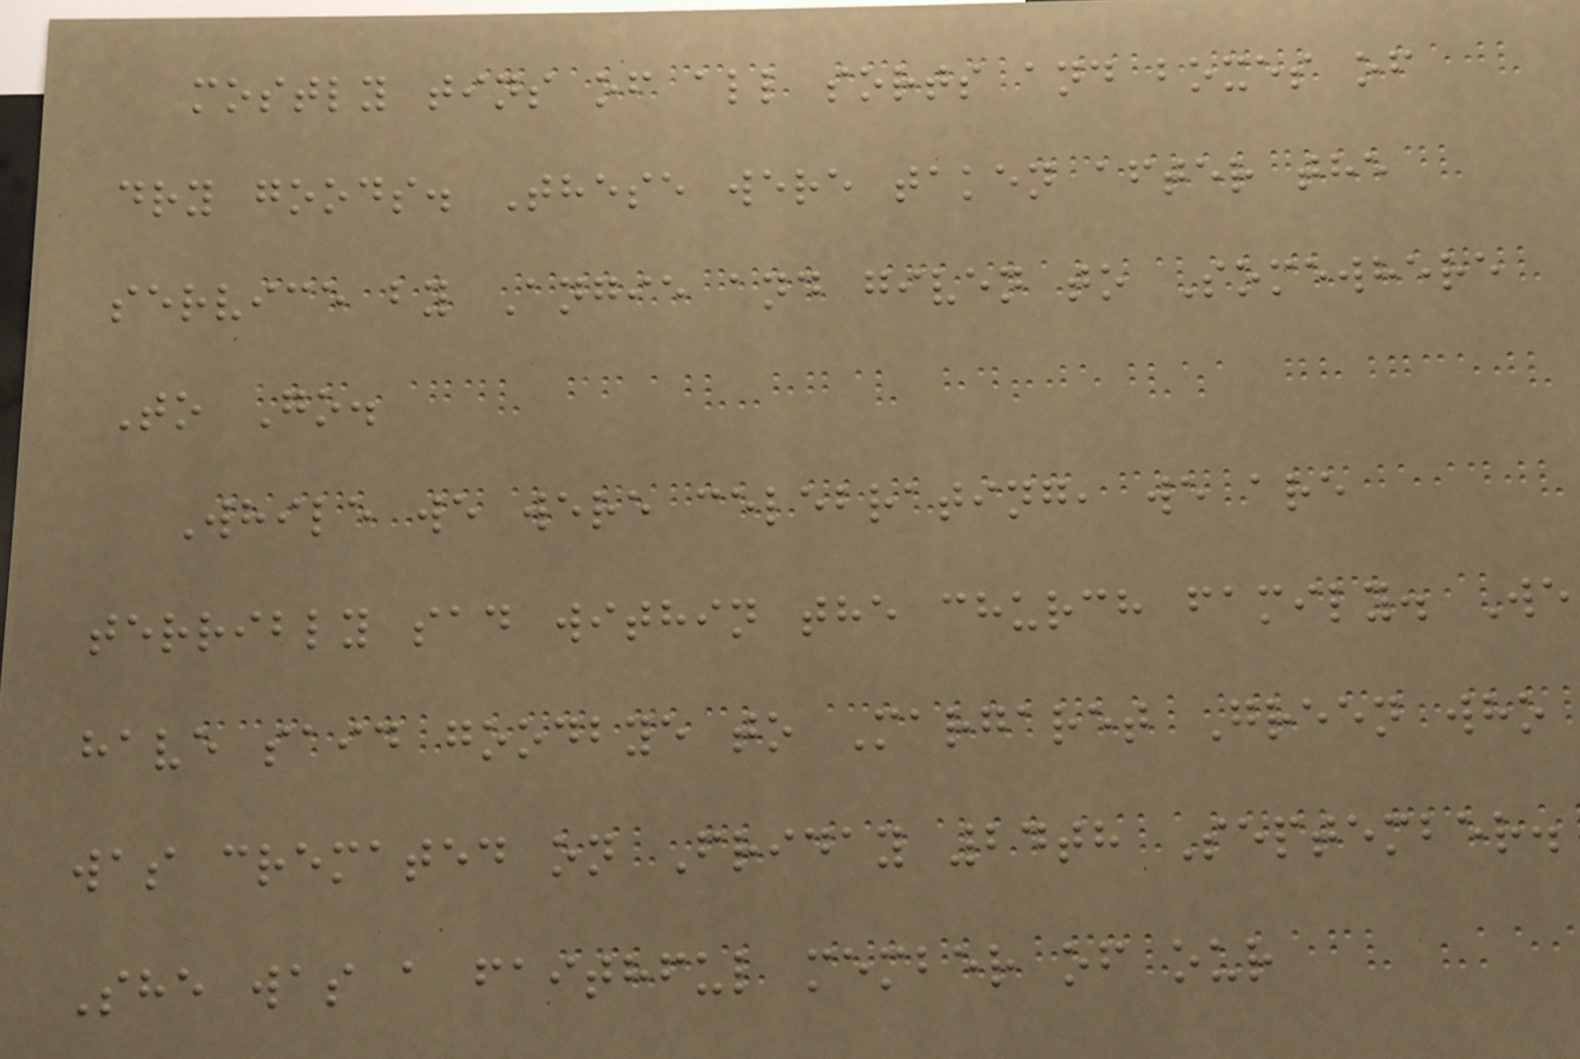mostly tins of all sorts and boxes of
dry goods. These were taken after the
service by Angie and given to Somewhere
To Go.
While we were celebrating, we are
terribly sad within the church family. We
have said goodbye to Margaret Green who
was cremated on Friday 24th September.
She was a faithful member of our
